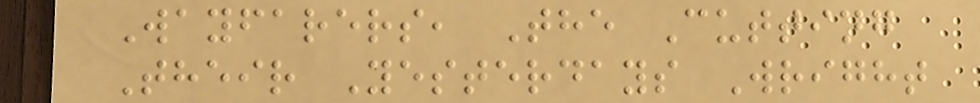Wayfarers, The Cutting
Their Yesterdays Wright
